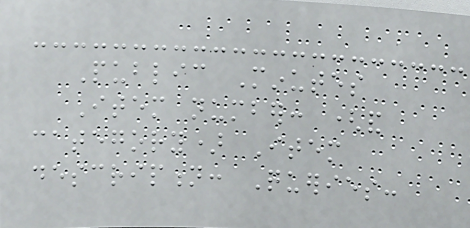Public Minutes
Item number: (and
category) Item
description: Queries:
